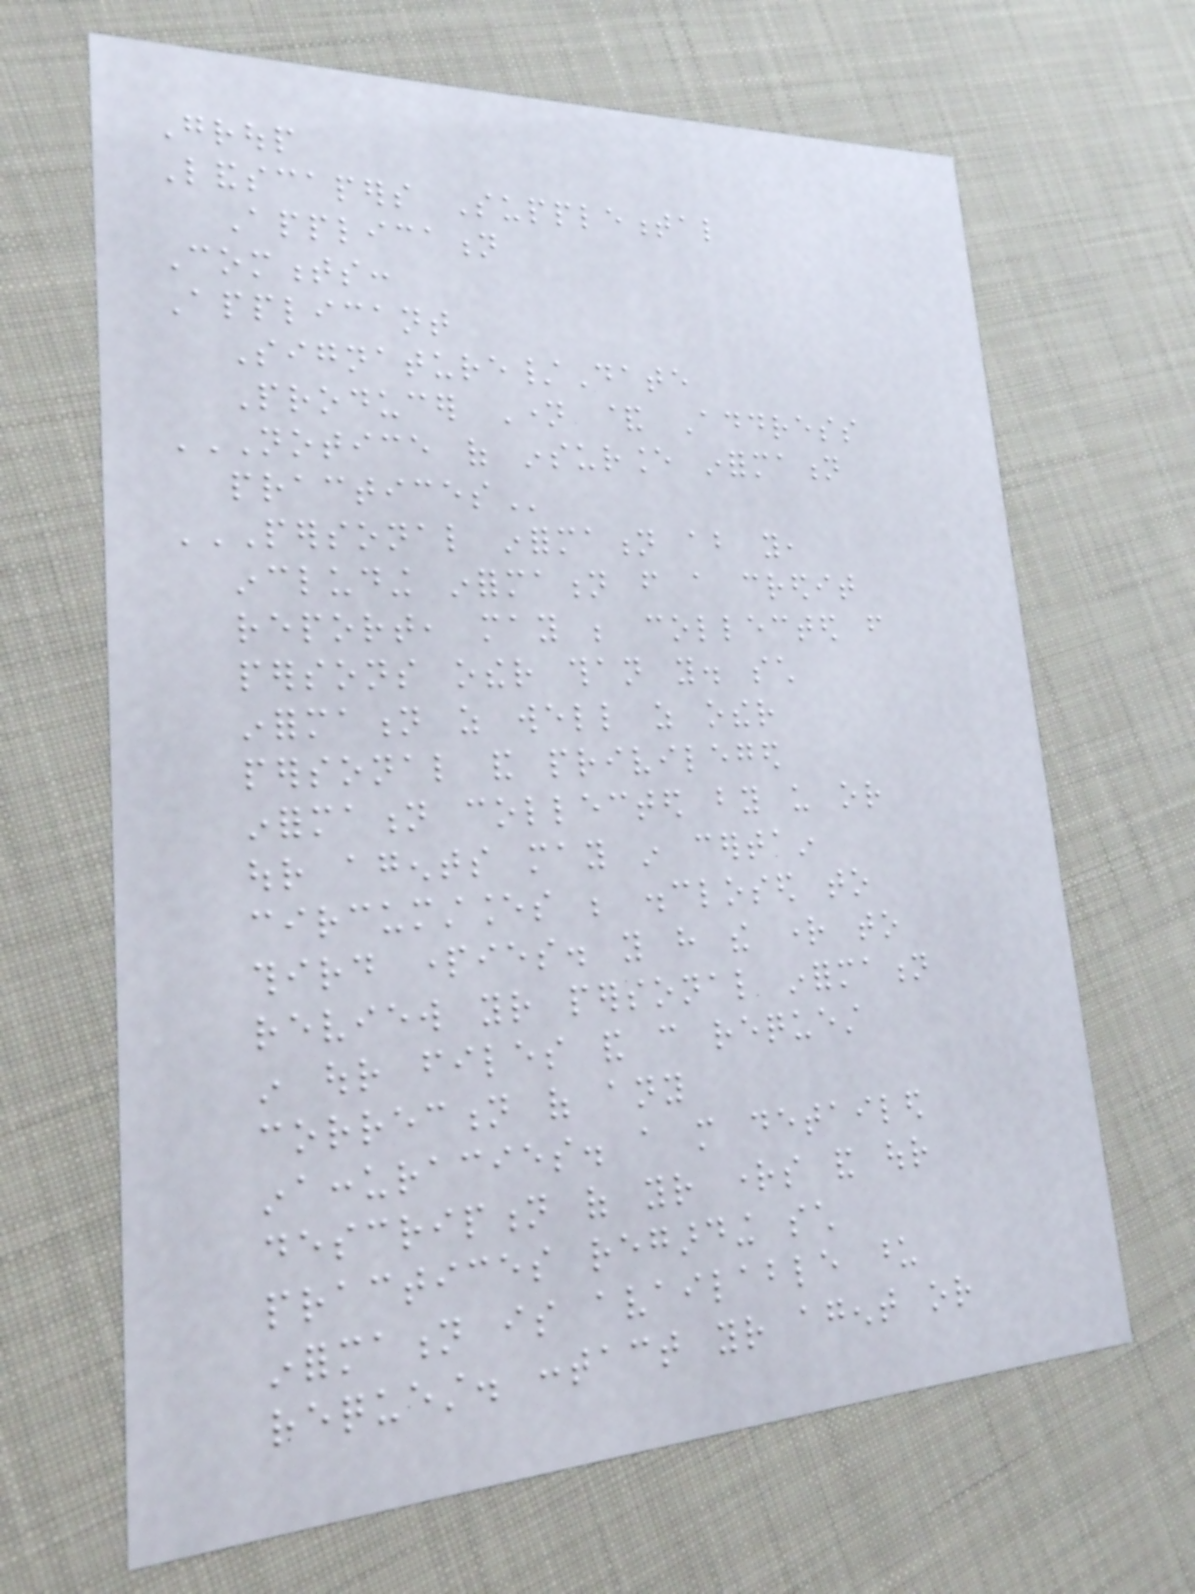Group
Landscapers Supplemental
Application
Comments:
Applicant
Signature/Date
Producer Name & Address
NOTICE OF INSURANCE INFORMATION
PRACTICES
PERSONAL INFORMATION ABOUT YOU,
INCLUDING INFORMATION FROM A CREDIT
REPORT, MAY BE COLLECTED FROM
PERSONS OTHER THAN YOU. SUCH
INFORMATION AS WELL AS OTHER
PERSONAL AND PRIVILEGED
INFORMATION COLLECTED BY US OR
OUR AGENTS MAY IN CERTAIN
CIRCUMSTANCES BE DISCLOSED TO
THIRD PARTIES. YOU HAVE THE RIGHT TO
REVIEW YOUR PERSONAL INFORMATION
IN OUR FILES AND CAN REQUEST
CORRECTION OF ANY
INACCURACIES. A MORE DETAILED
DESCRIPTION OF YOUR RIGHTS AND OUR
PRACTICES REGARDING SUCH
INFORMATION IS AVAILABLE UPON
REQUEST. CONTACT YOUR AGENT OR
